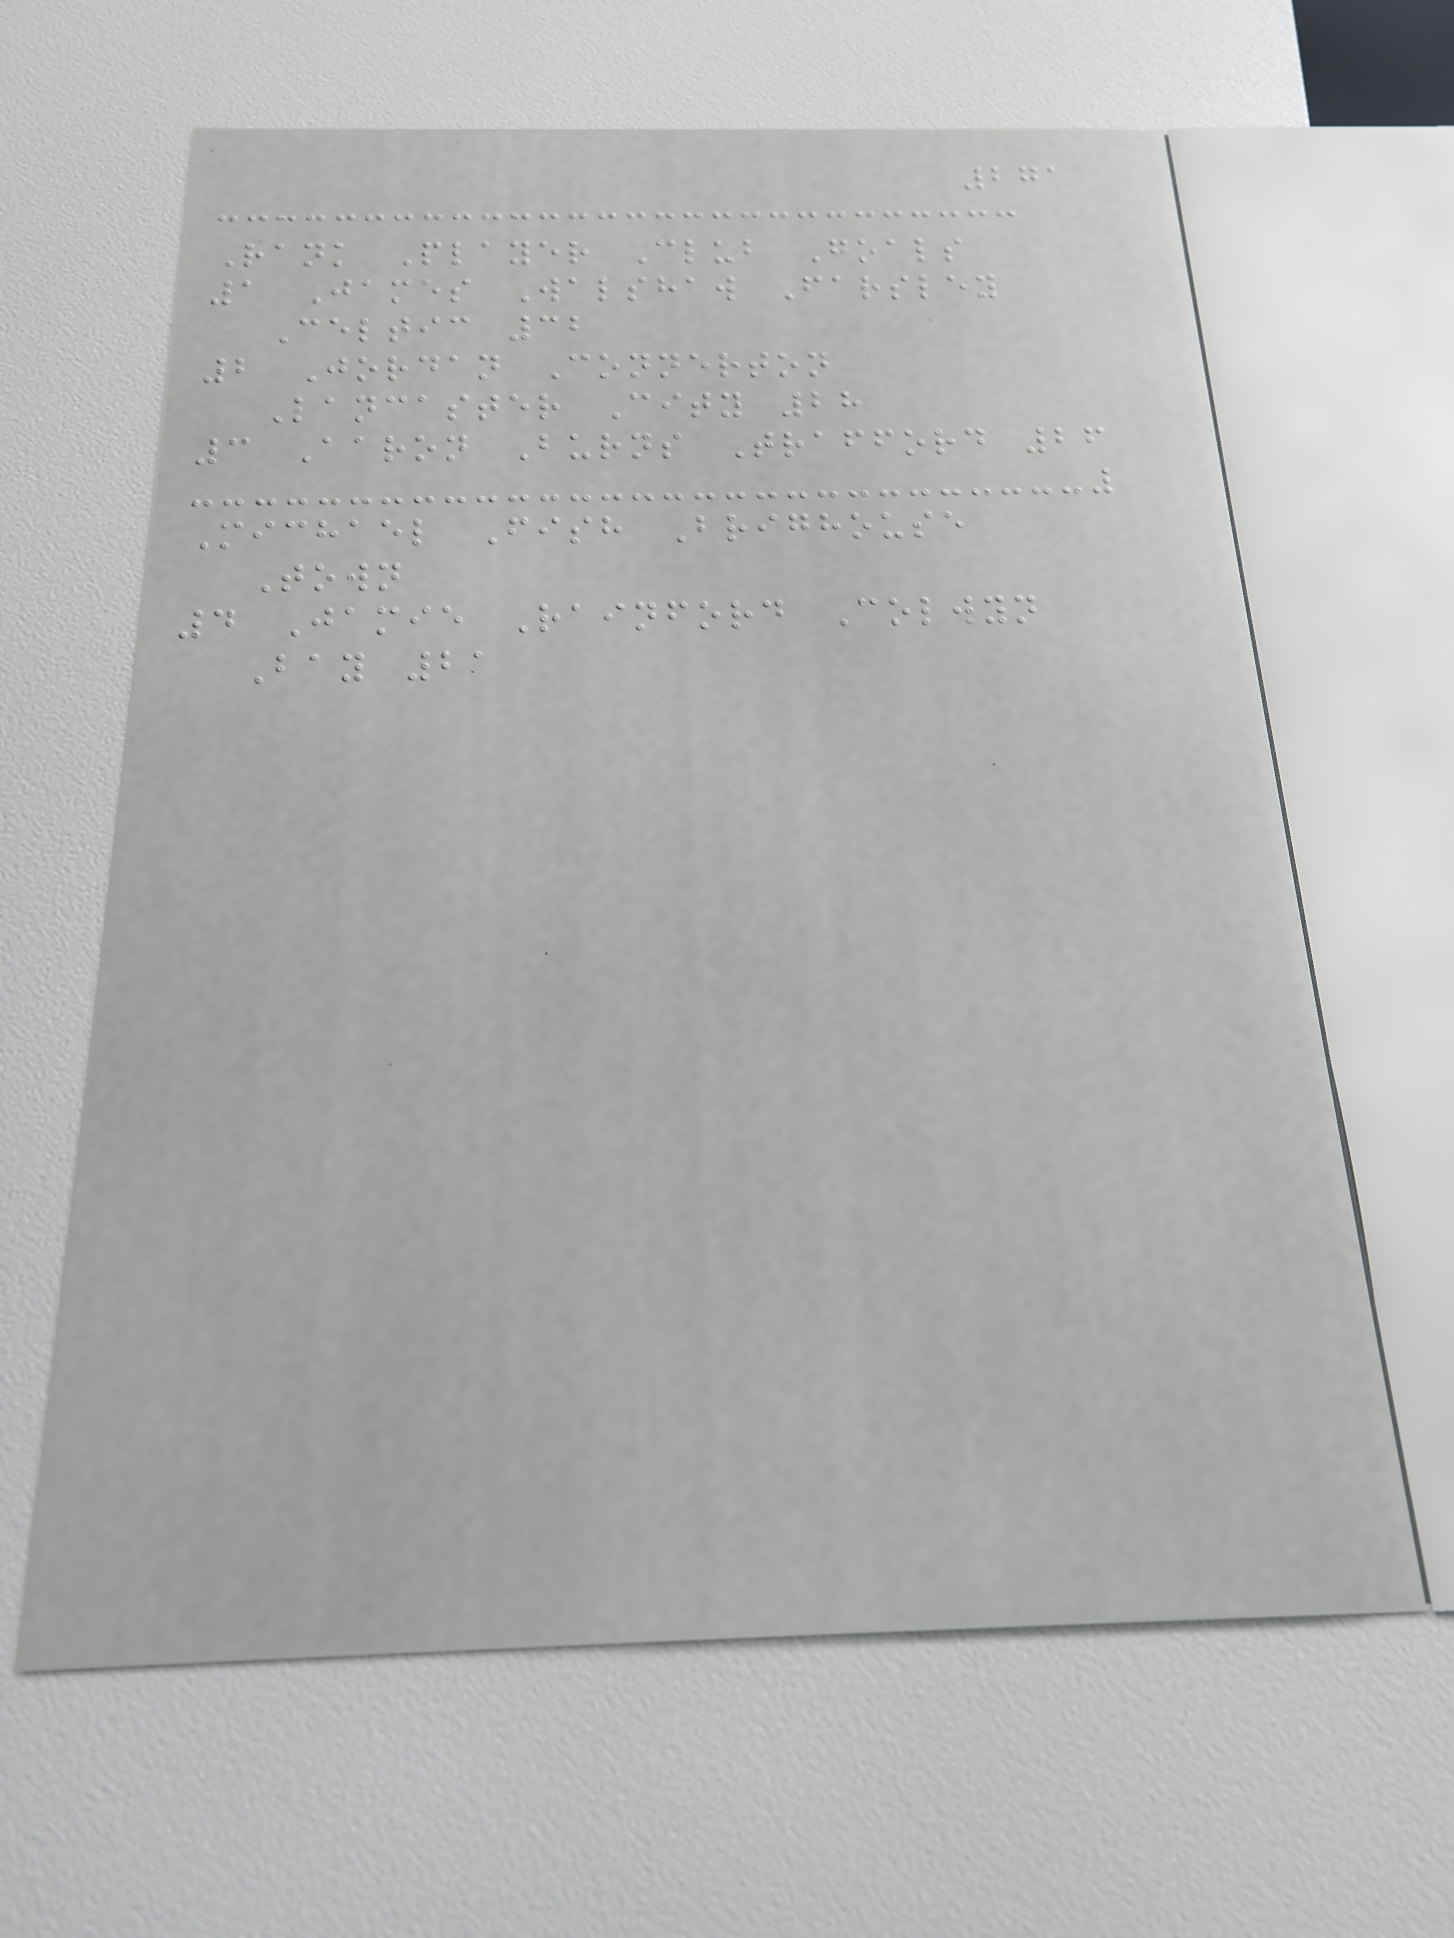271
Rank Player Club Goals
1 James Walshaw Farsley
Celtic 32
2 Jordan Connerton
Lancaster City 28
3 Aaron Burns Trafford 26
Michael Fish Brighouse
Town
4 Jamie Rainford Colwyn
Bay 21
